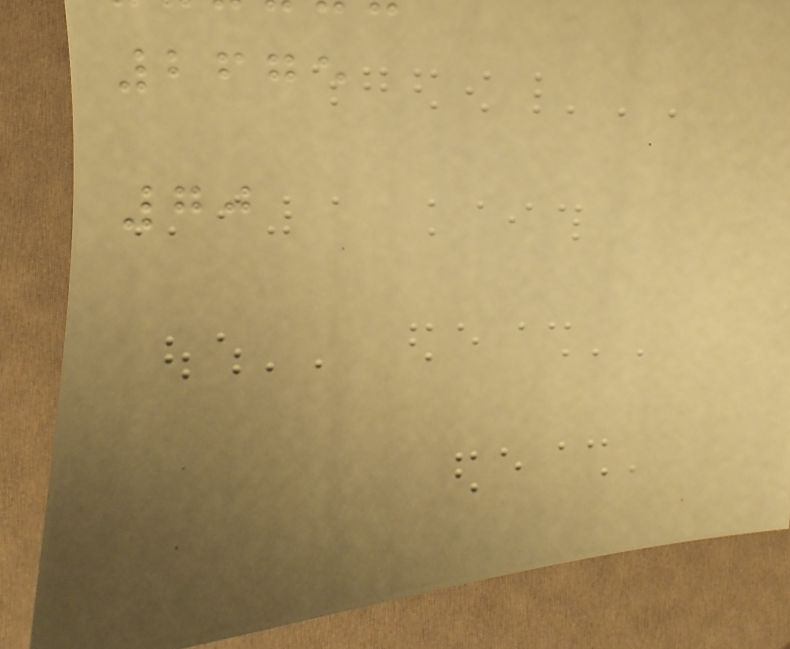2675
70
